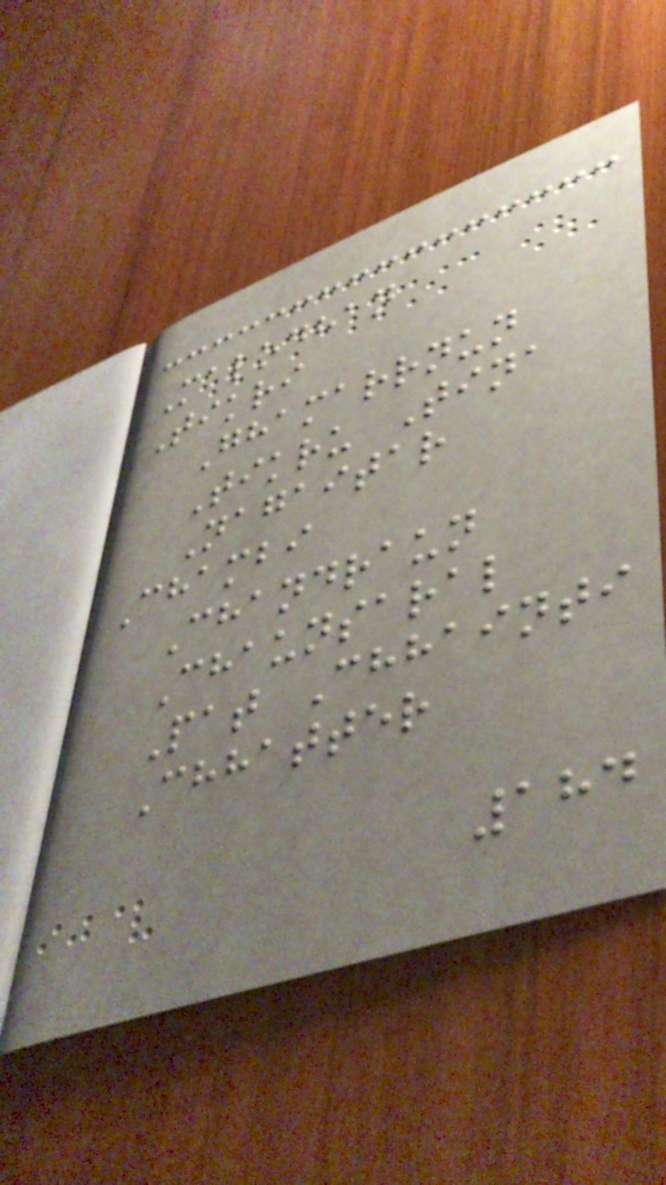Malodhan
Tikri
Ghamarrnun
Tikru Tina
Nagaitar
Chambi
Chandraun
Chaunsaral
Pat Chhainti
Chhatter
184
